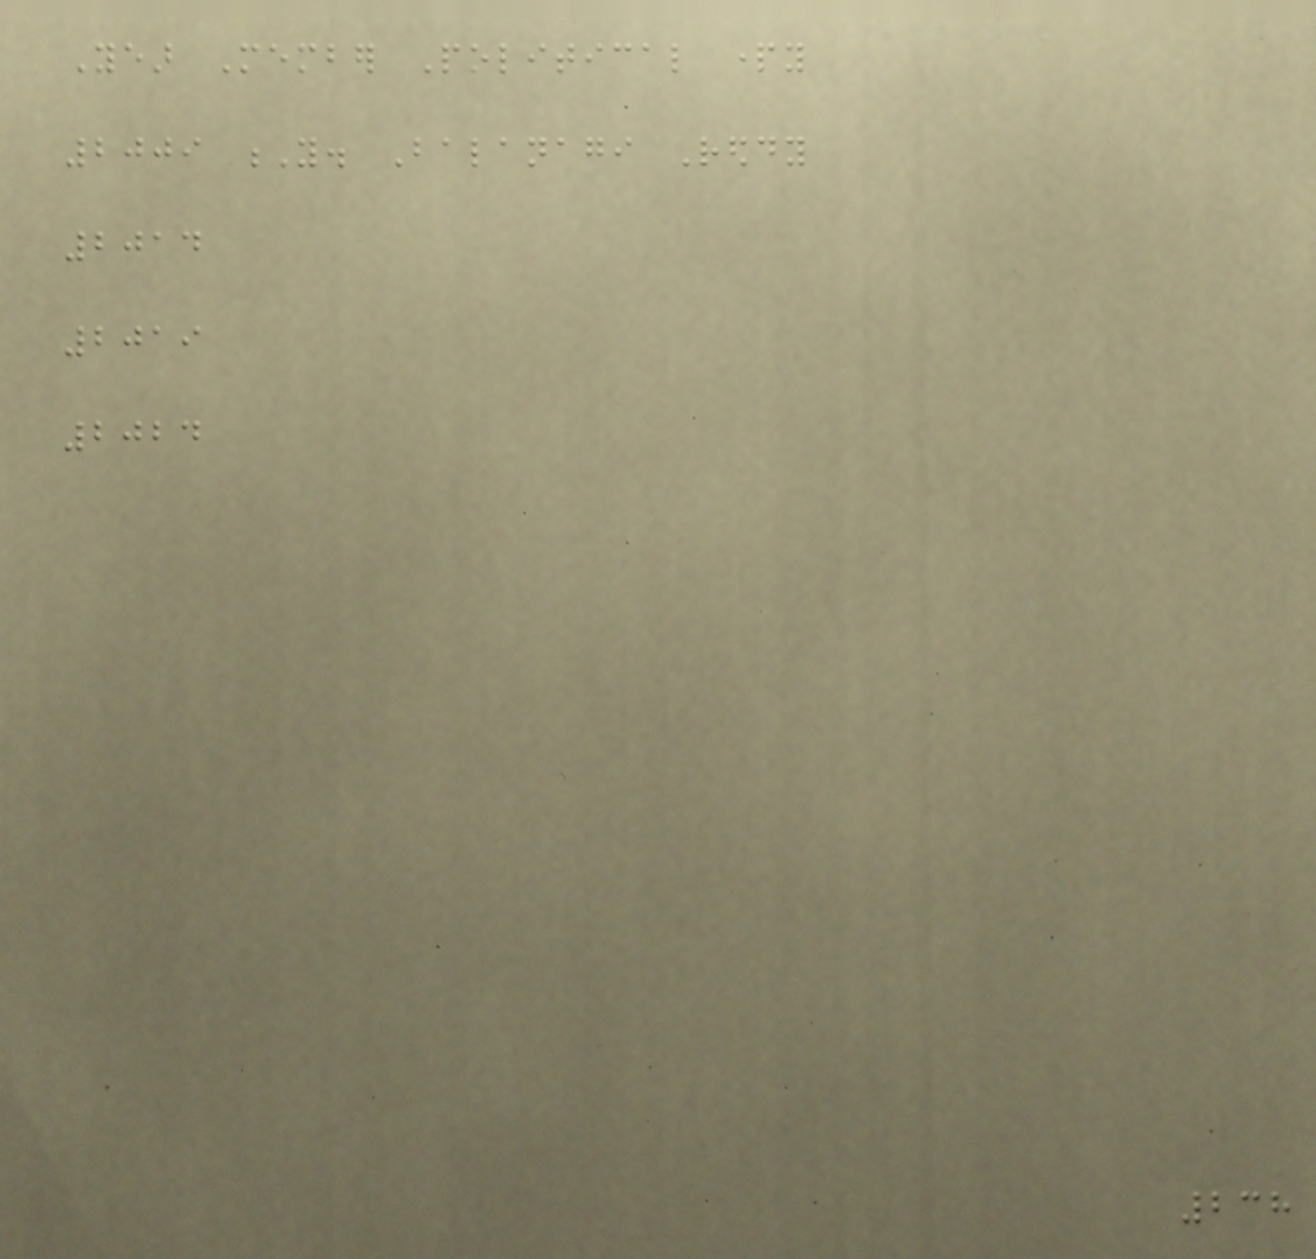Year Member Political party
2009 Y. Balanagi Reddy
2014
2019
2024
238
